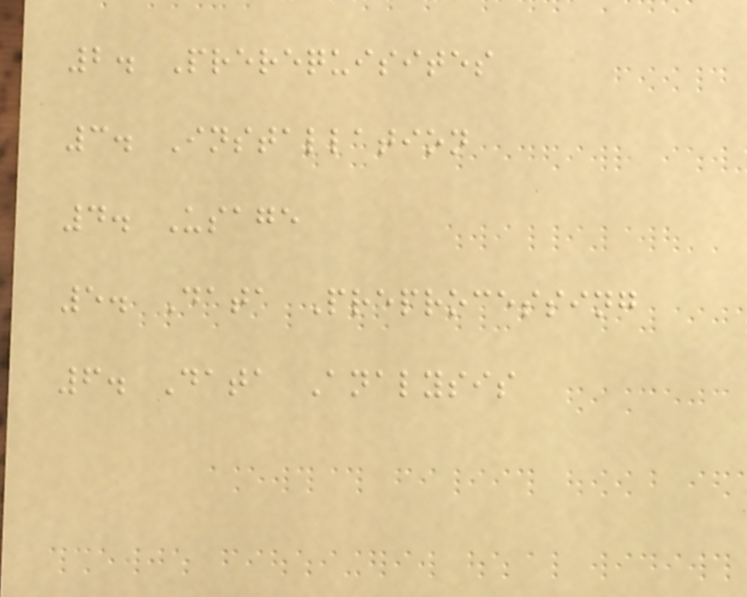2. Prerequisites
3. Installation
4. Usage
5. Data Preprocessing
6. Data Analysis
